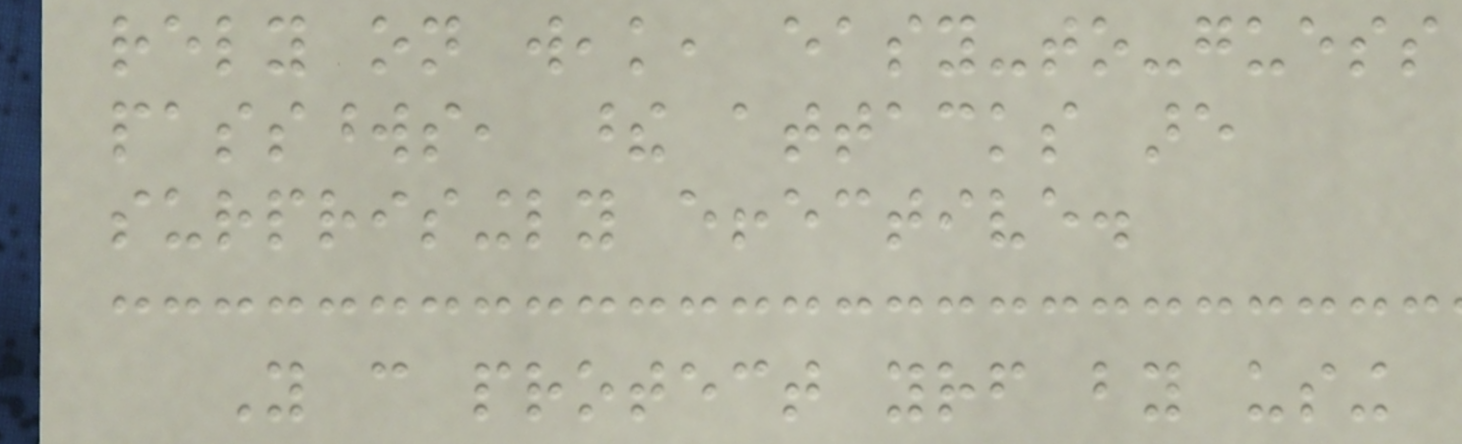rely on weak, easy-to-guess
passwords, these attacks are
surprisingly effective.
You can protect yourself by using
